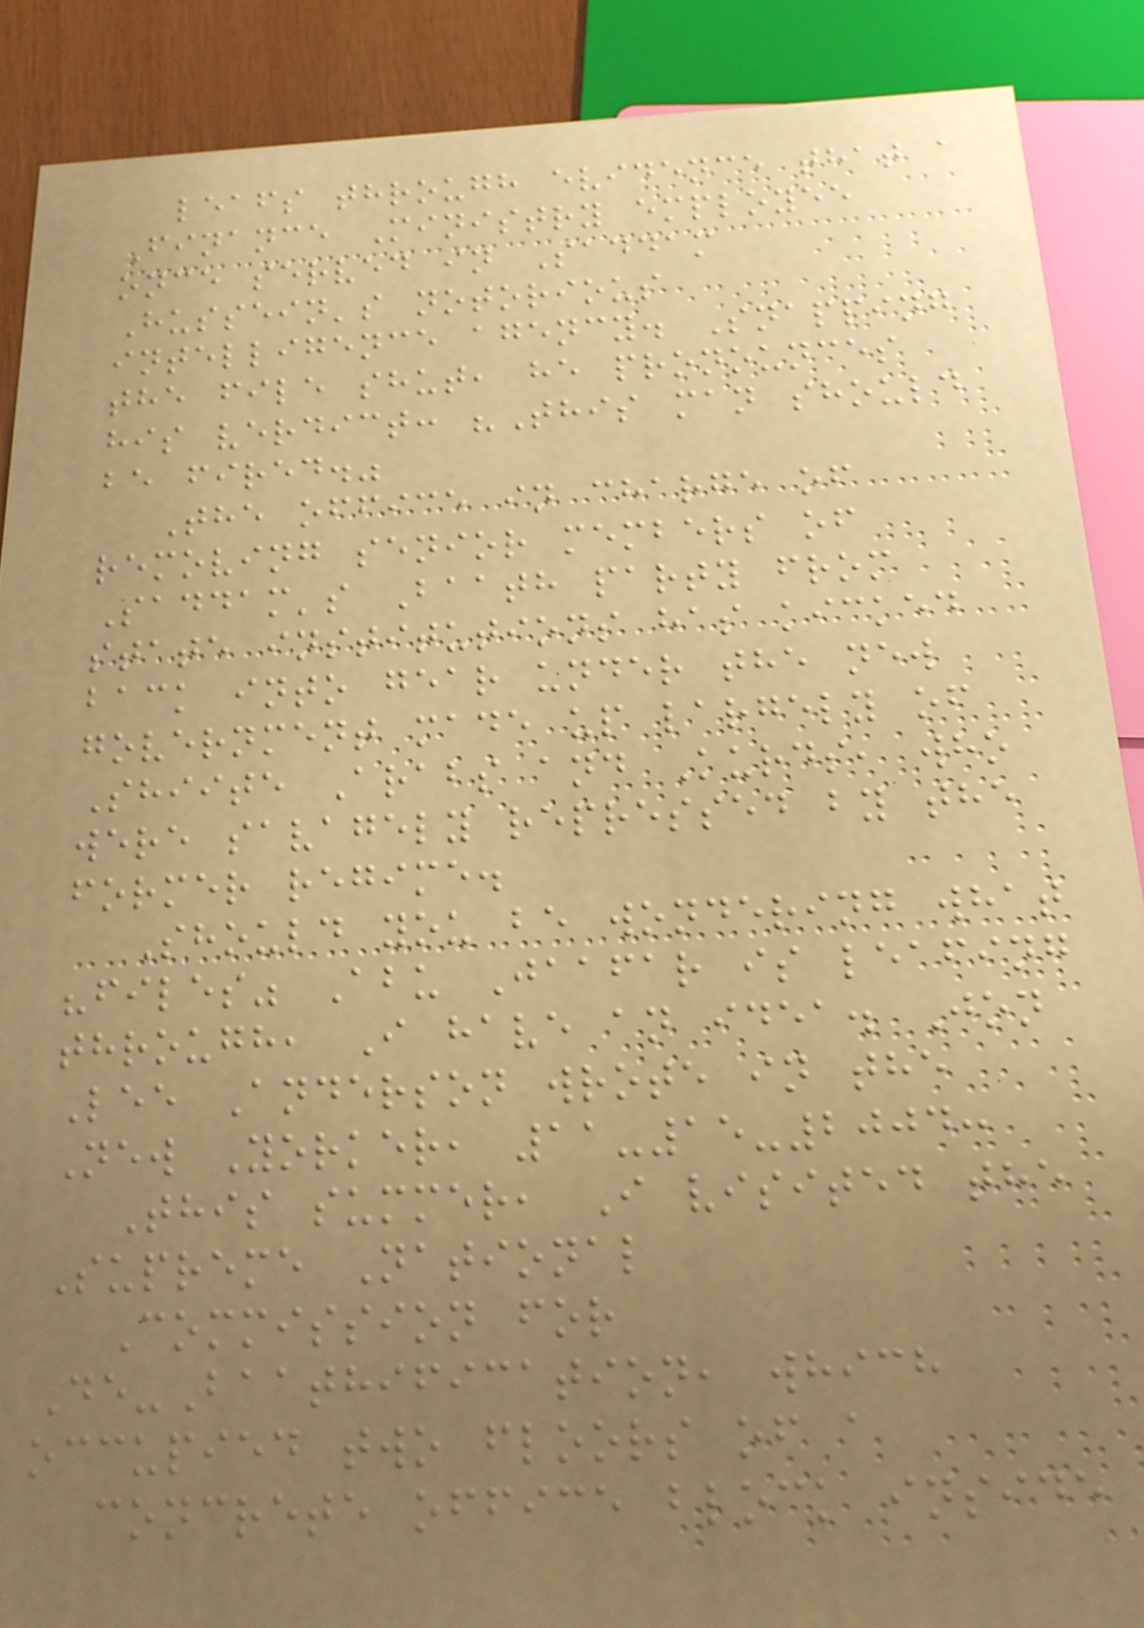leafs through evidence that a
Finance Ministry employee
once served in Saddam
Hussein's notorious
intelligence agency. Snapping
the file shut, he pronounces
his verdict: "This man should
be fired."
The office in charge of
removing senior members of
Saddam's Baath party from
state institutions has kicked
back into gear under the new
government made up largely of
Shiite Arabs and Kurds, who
were savagely repressed by the
former regime.
Should you be wondering what
"files" Abu Jaafar is leafing
through, I have an idea. Jon
Lee Anderson wrote in the
New Yorker, 11-15-2004:
This summer, I visited the
Supreme National
Commission for
De-Baathification, which
occupied two floors of a
concrete office block inside
